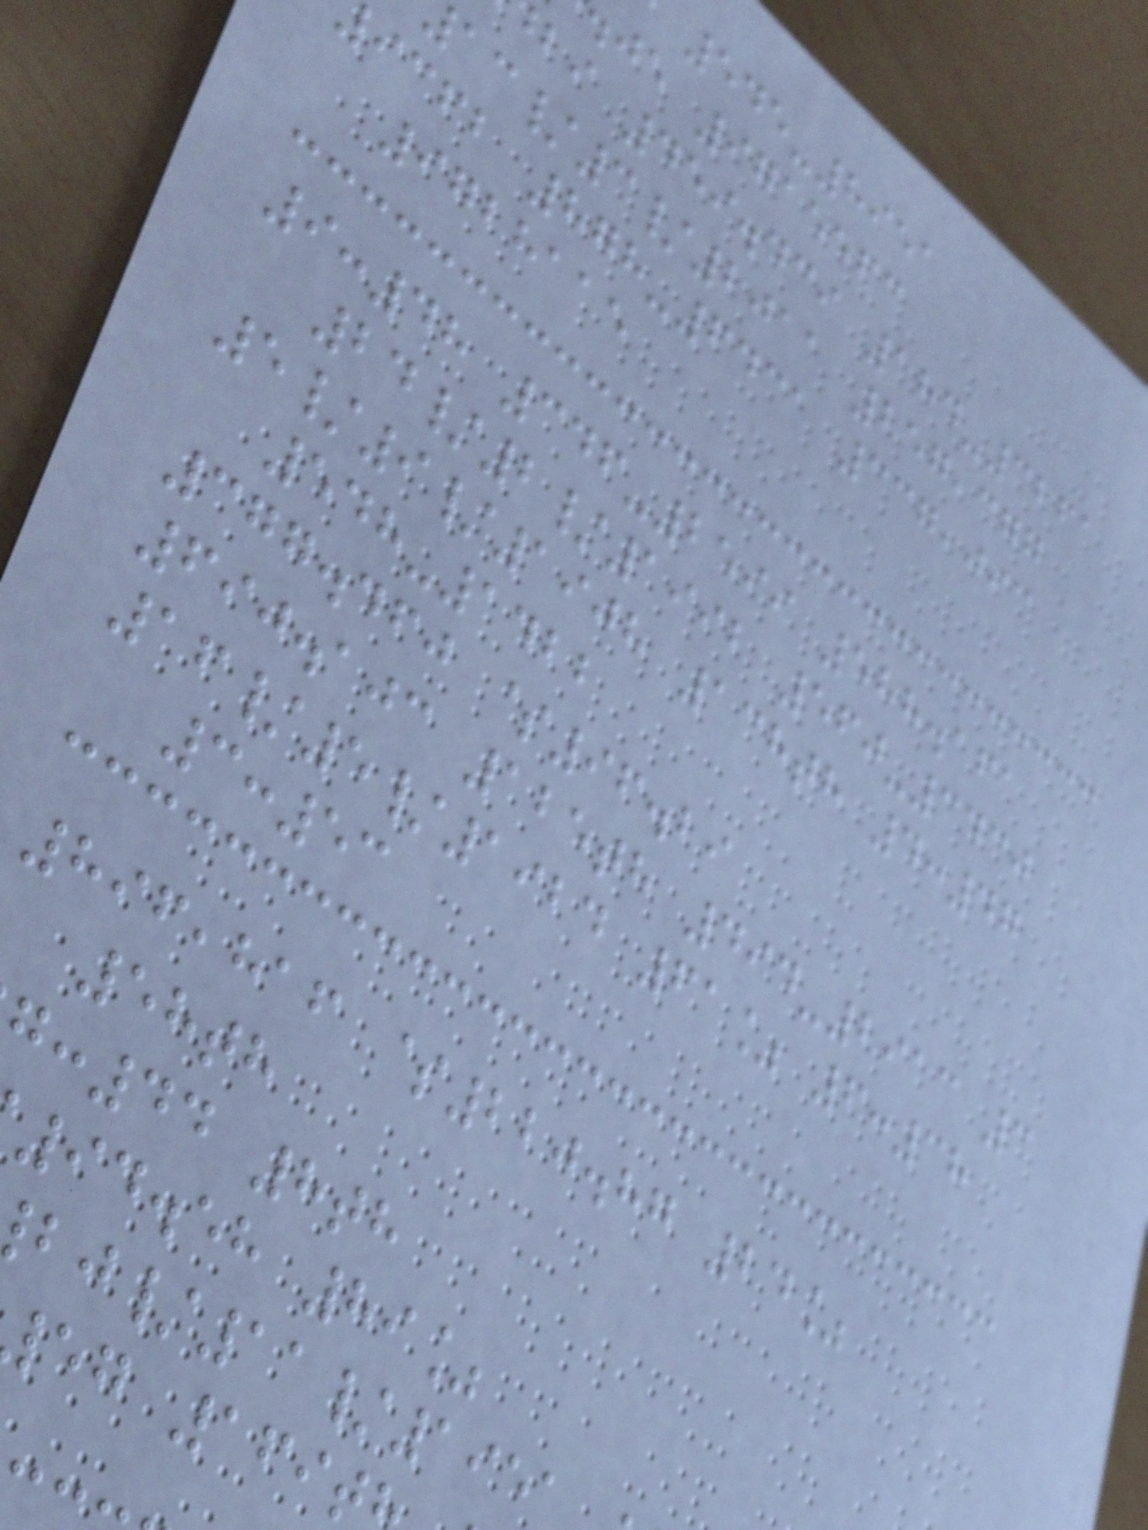545-8951
je 9715563
bi 459.439 184-3261
/3/2011 257,377
icfb 878-6431 337,093
9728115
9:48 346-2599 588.161
24/2/1992 560-3430
5/9/1908 138th 4:47
548-1422
377.460 $96.29
690.103 125th 494-2913 3
16/5/1924 61% 6:38
3:53
896,816 $220.87 24%
58th
:44 8th
94.58 89%
eg 169t
